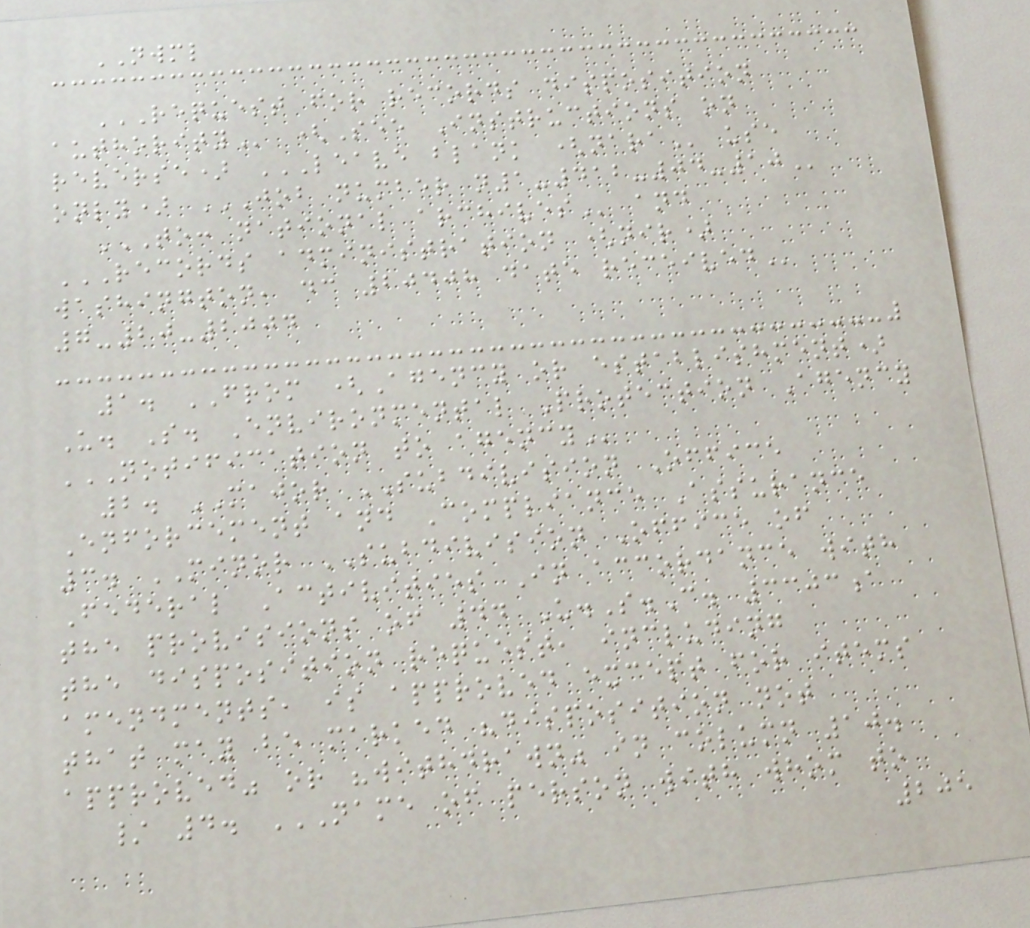NWML
REQUEST FOR RECORDS DISPOSITION
AUTHORITY (See Instructions on
reverse) LEAVE BLANK (NARA use
only) JOB NUMBER N1-412-04-10
TO: NATIONAL ARCHIVES and
RECORDS ADMINISTRATION (NIR)
WASHINGTON, DC 20408 DATE RECEIVED
7-20-2004
1. FROM (Agency or establishment)
U. S. Environmental Protection Agency
NOTIFICATION TO AGENCY
2. MAJOR SUBDIVISION Office
Enforcement and Compliance Assurance
3. MINOR SUBDIVISION Office of
Federal Activities In accordance with
the provisions of 44 U.S.C. 3303a
the disposition request, including
amendments, is approved except for items
that may be marked "disposition not
approved" or "withdrawn" in column 10.
/ 4. NAME OF PERSON WITH WHOM TO
205
